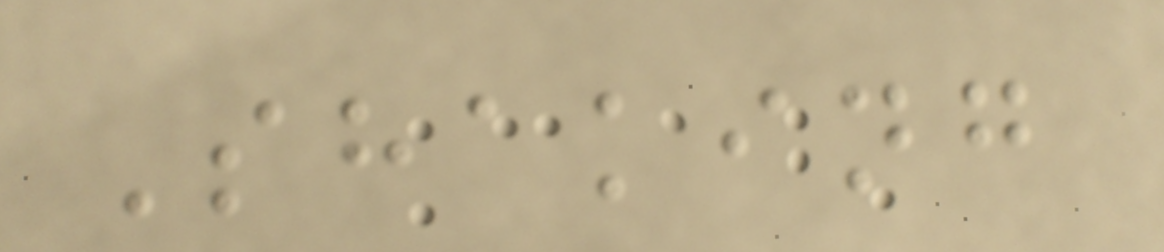Shaking
